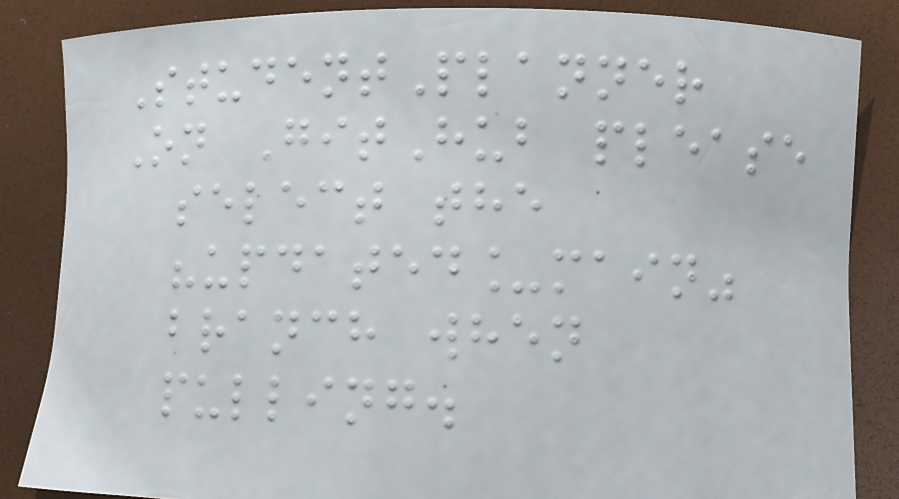StudentPlanner
On GitHub please
select the
"updated_main"
branch when
pulling.
